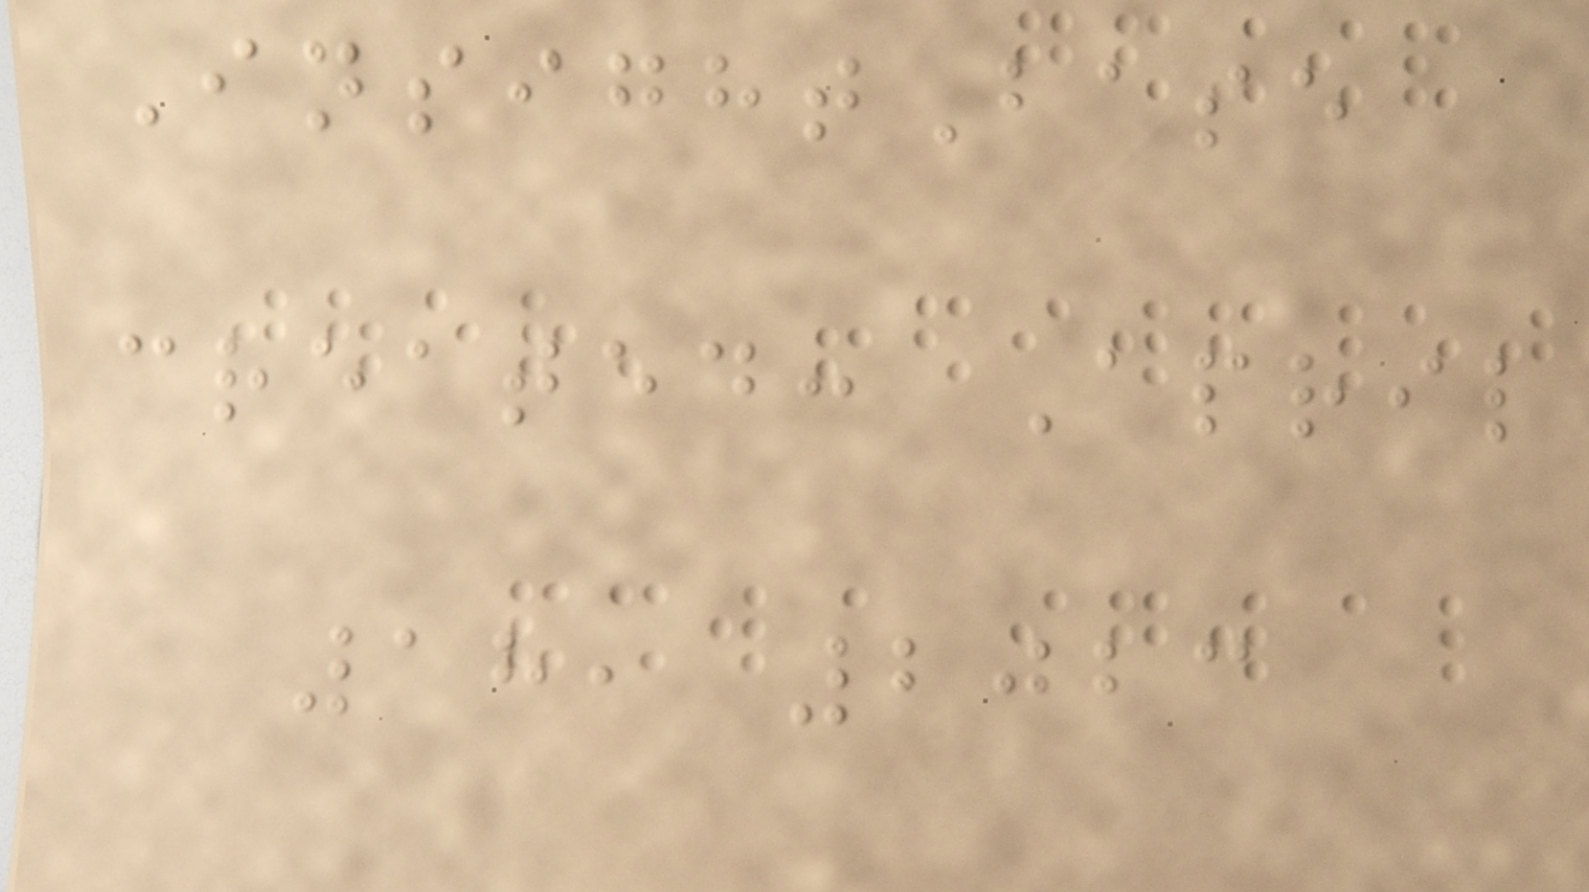InsightBase
created: April
18, 2023
